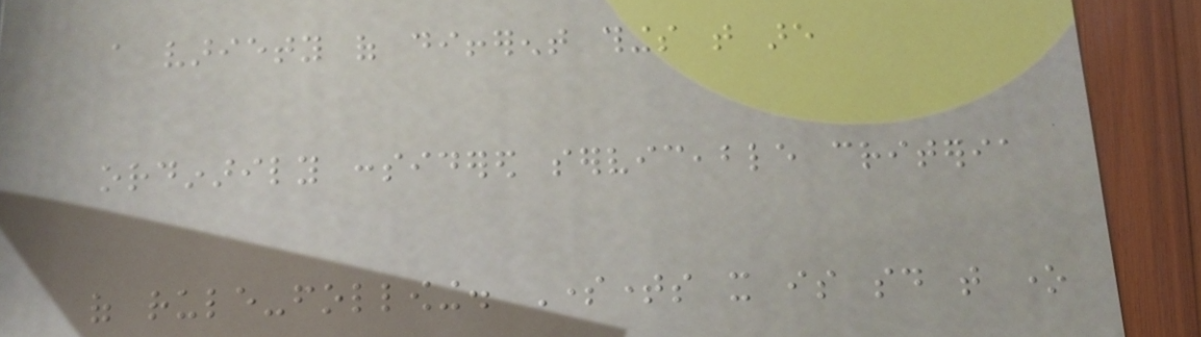a variety of different things that are
ordinarily considered serviceable criteria
of rule-following. Sometimes it is said that one
